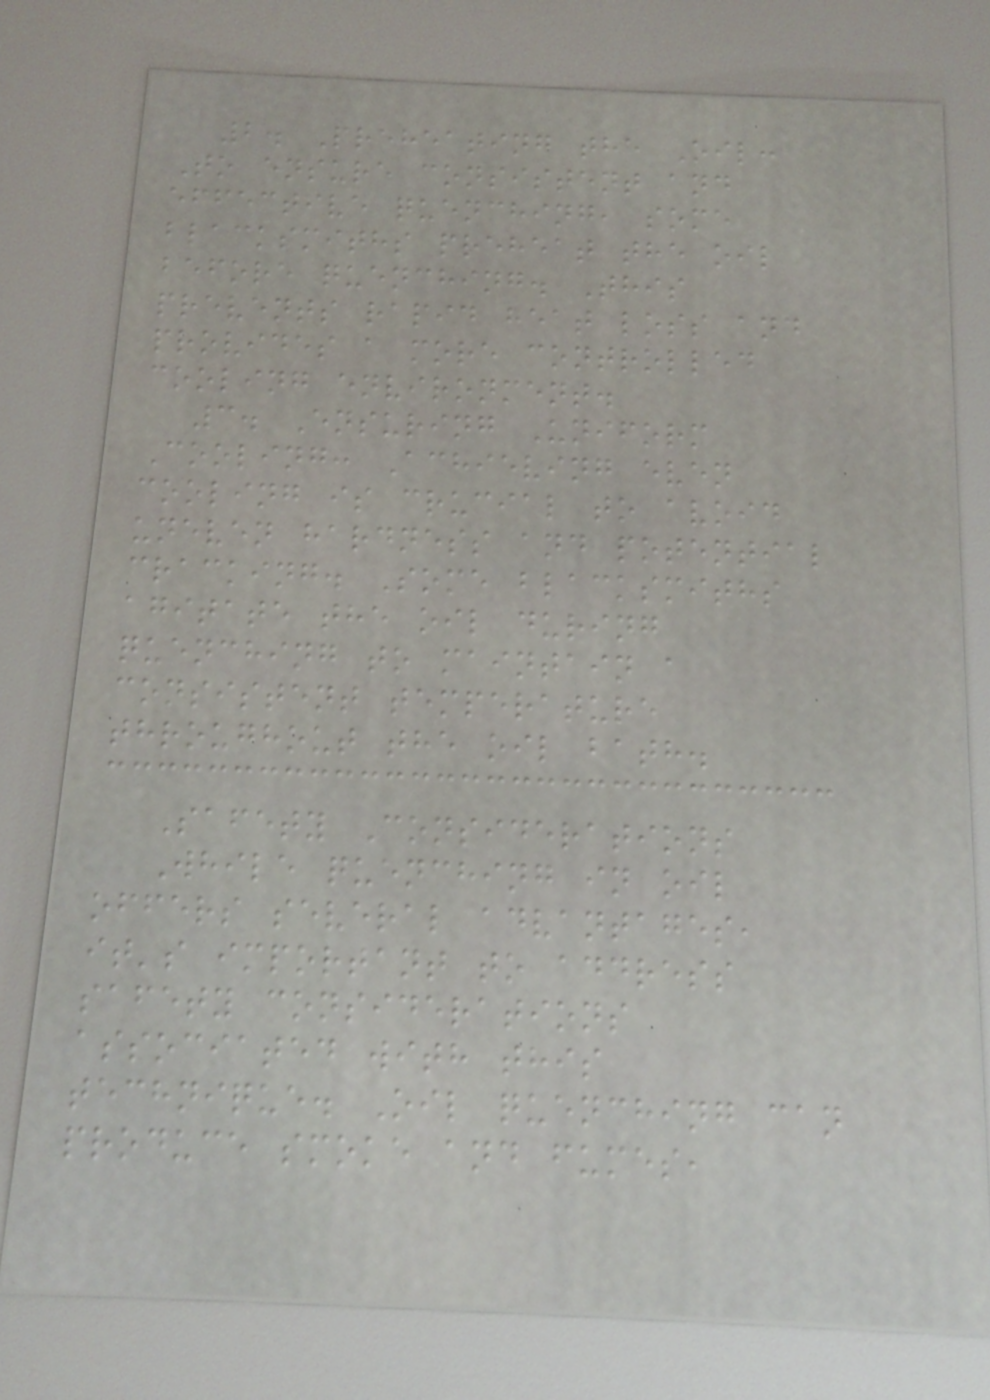2. Preheating the Oil:
To ensure consistent and
effective quenching, some
blacksmiths preheat the oil
before quenching. This
prevents rapid heat loss and
provides a more controlled
cooling environment.
3. Ensuring Uniform
Cooling: Achieving even
cooling is crucial to avoid
uneven hardness and potential
cracking. Some blacksmiths
agitate the oil during
quenching to maintain a
consistent temperature
throughout the oil bath.
Safety Considerations
While quenching in oil
offers several advantages,
it's important to address
safety considerations
associated with this
technique. Oil quenching can
produce smoke and fumes,
